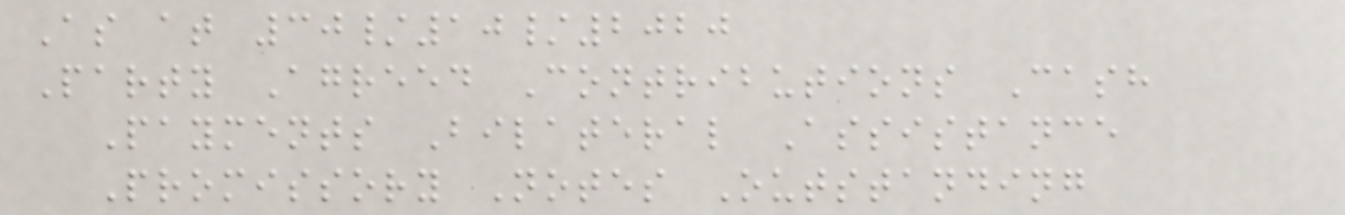As at 30/10/2020
Party Agreed Contributions Cash
Payments Bilateral Assistance
Promissory Notes Outstanding
